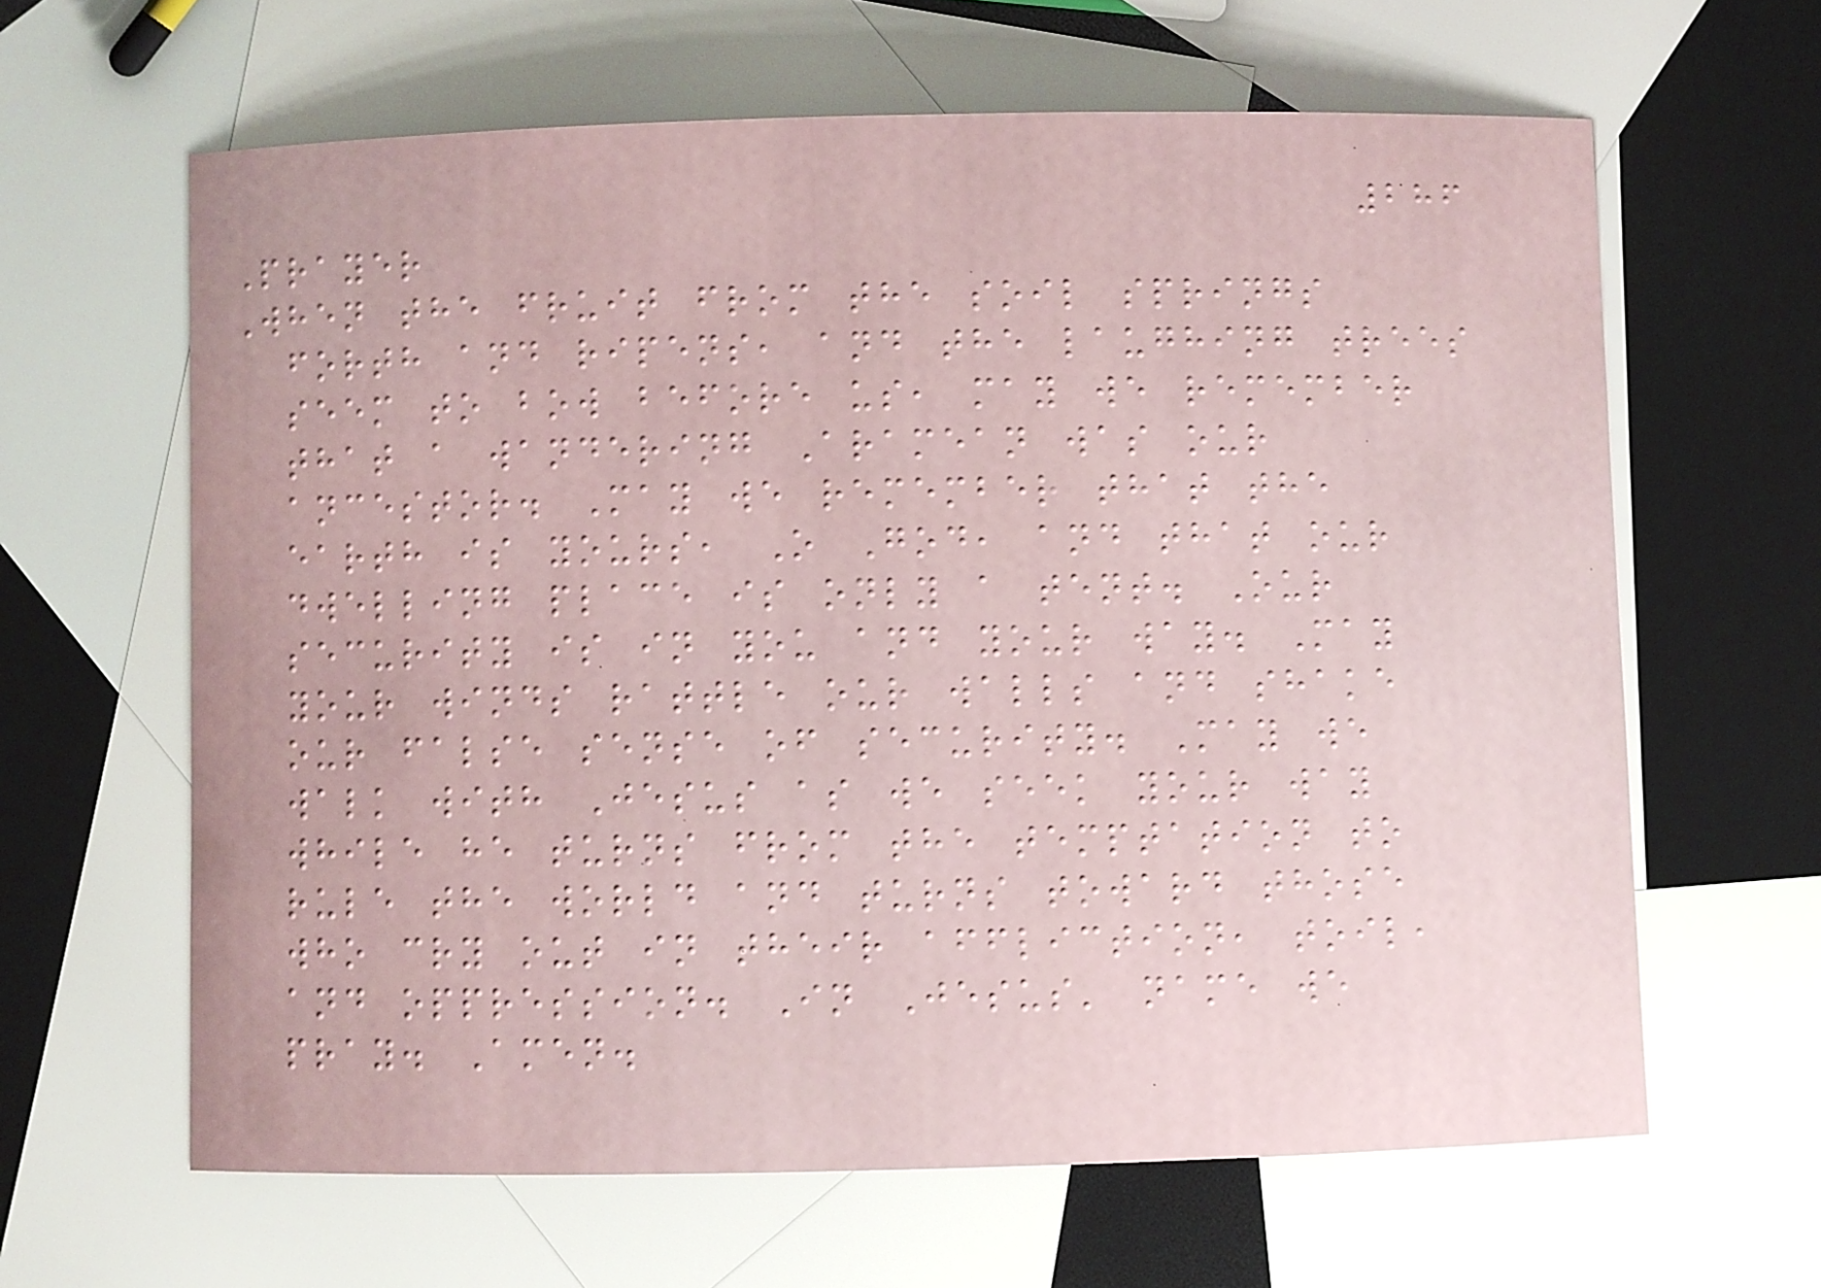286
Prayer
When the fruit from the soil springs
forth and ripens, and the laughing trees
seem to bow before us, may we remember
that a wandering Aramean was our
ancestor. May we remember that the
earth is yours, O God, and that our
dwelling place is only a tent. Our
security is in you and your way. May
your winds rattle our walls and shake
our false sense of security. May we
walk with Jesus as we seek your way
while he turns from the temptation to
rule the world and turns toward those
who cry out in their affliction, toil,
and oppression. In Jesus' name we
pray. Amen.
